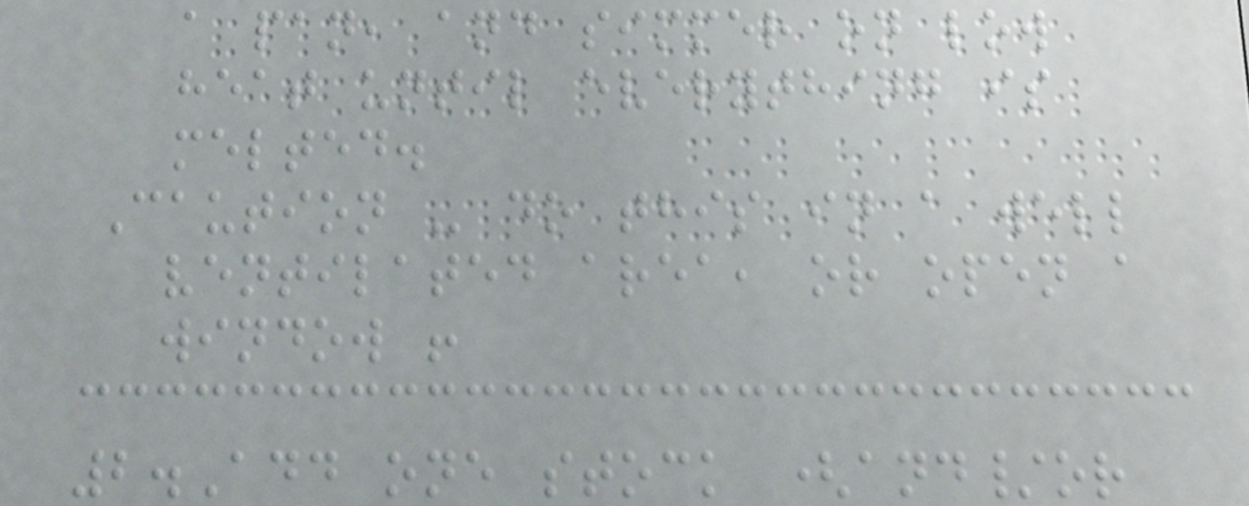a pan, and simmer on low
heat until everything is
melted.
Caution - do this in a well
ventilated area, or open a
window !
2.Add one stock (and/or
